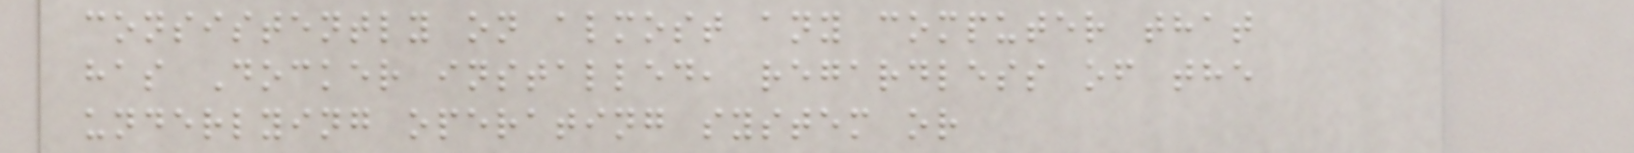consistently on almost any computer that
has Docker installed, regardless of the
underlying operating system or
